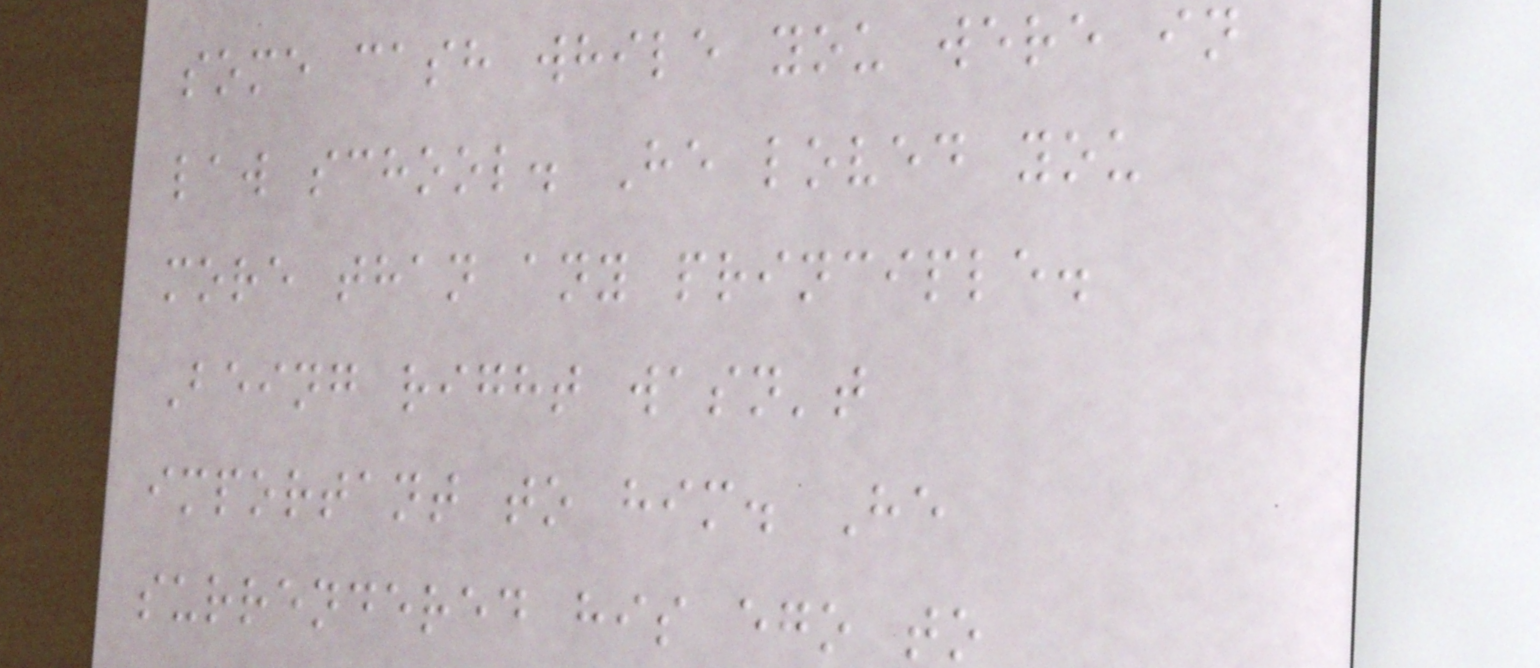some cash while you were in
law school. He loved you
more than any principle.
Being right wasn't
important to him. He
surrendered his ego to
